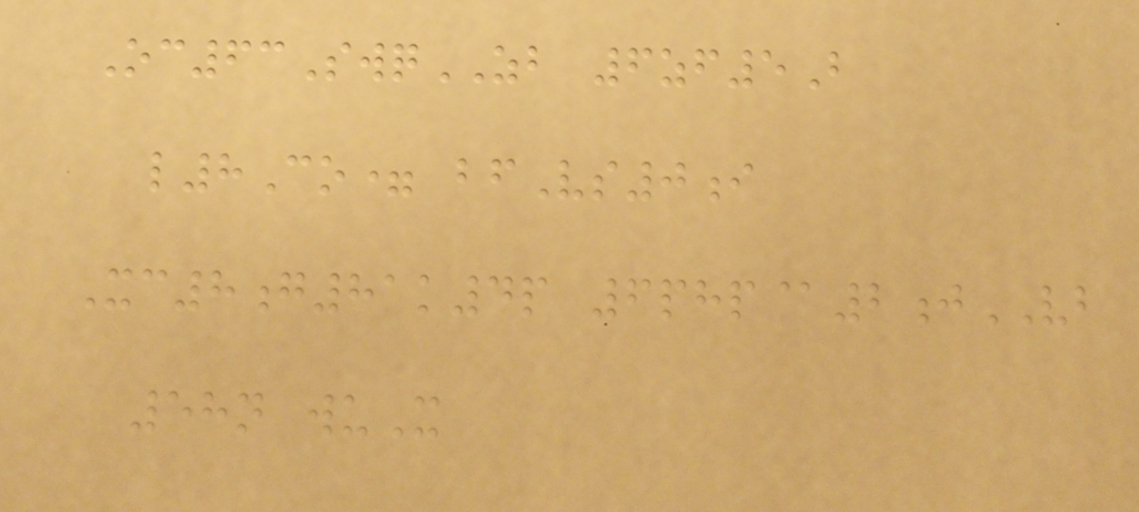Oc63SwqZB 6zf5B
l8Co= bfVs0i
Xc8g81k4p 6php@2jVB
58n wuX
